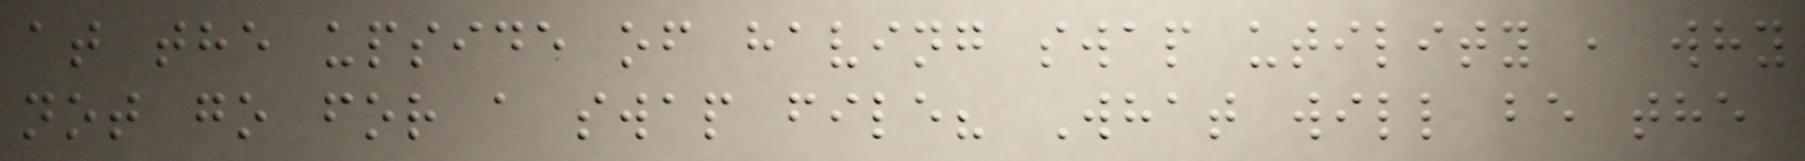at the upside of having swap utility , why
not go for a swap file? What will be the
